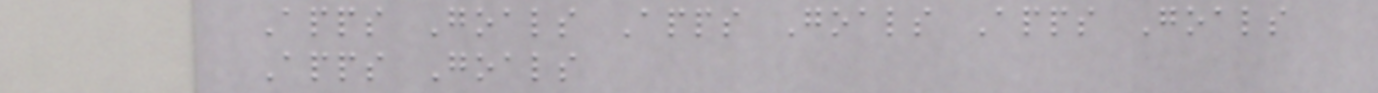Apps Goals Apps Goals Apps Goals
Apps Goals
